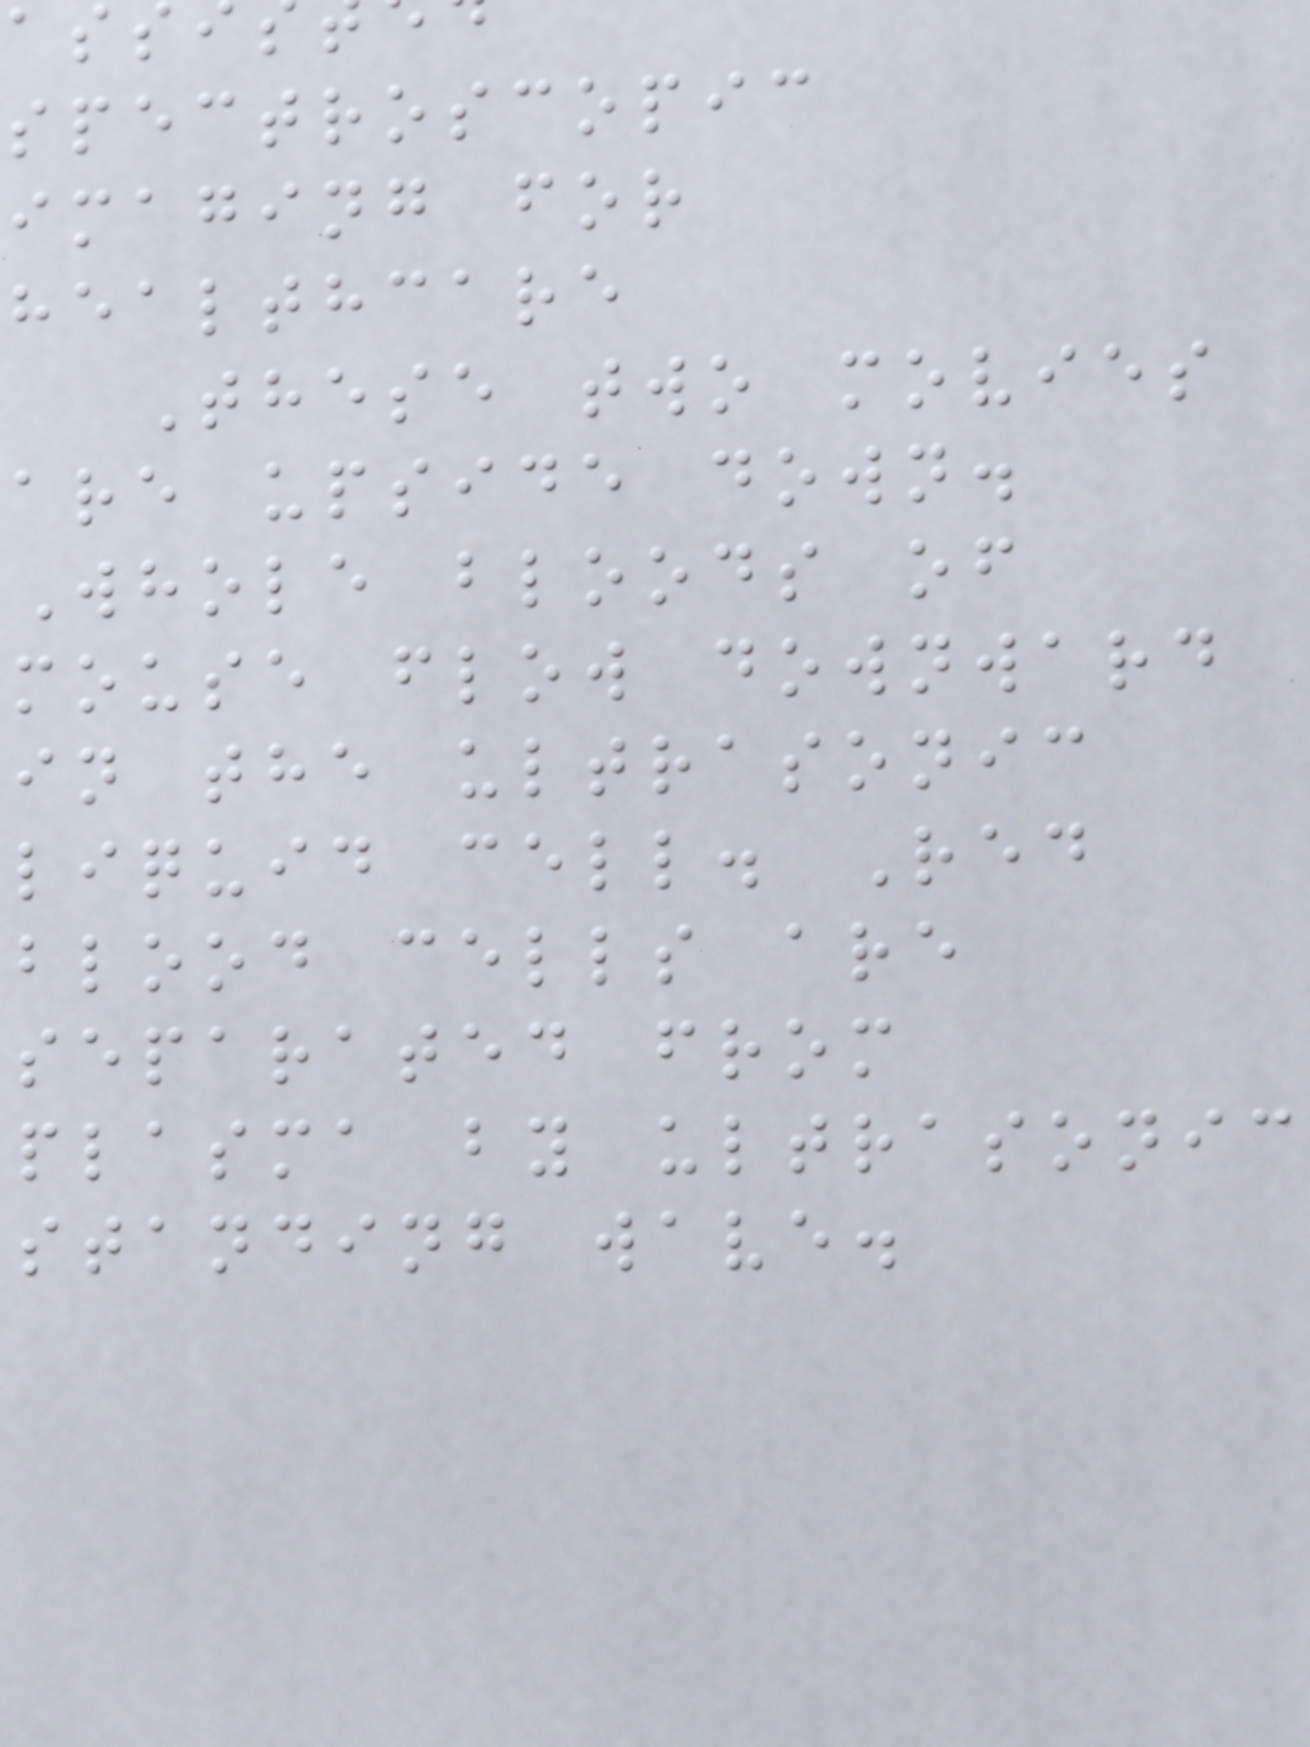spectroscopic
imaging for
healthcare
These two movies
are upside down.
Whole bloods of
mouse flow downward
in the ultrasonic
liquid cell. Red
blood cells are
separated from
plasma by ultrasonic
standing wave.
